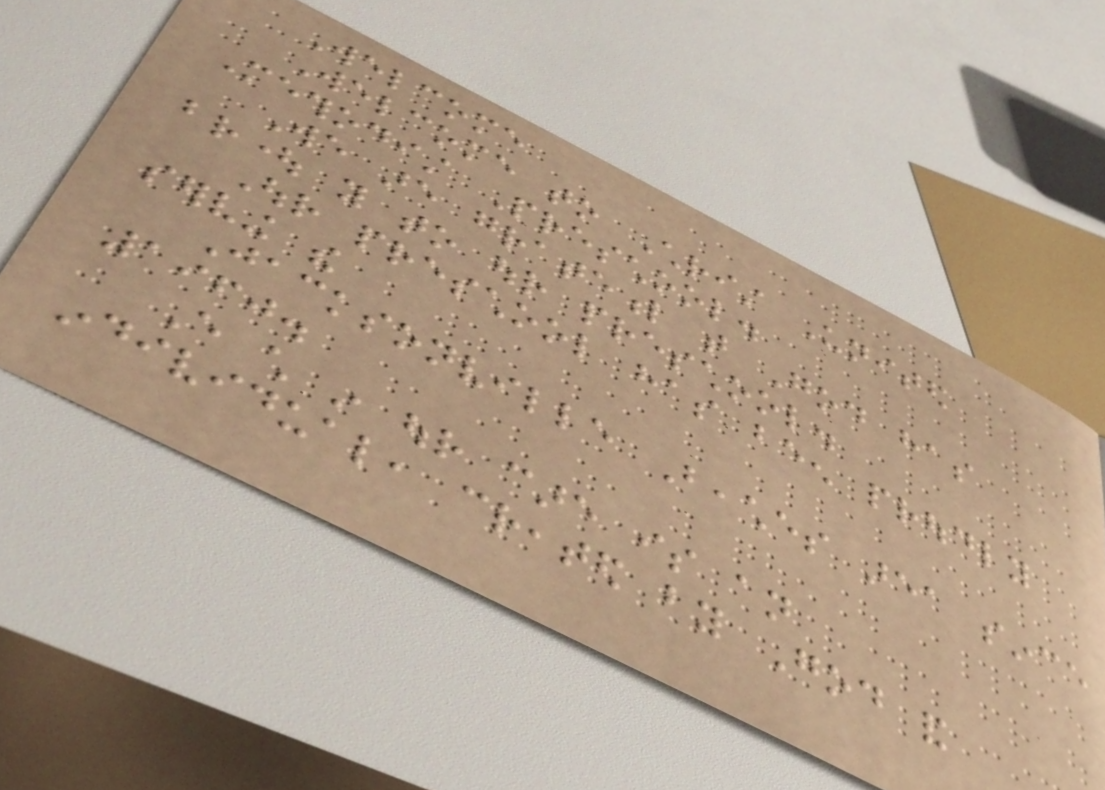Welcome
Welcome to Christ United
Methodist Preschool.
We are grateful that God has
brought you to our preschool.
Our preschool has been proudly
serving the
Jacksonville Beaches area since
1960.
Every child in our care is an
individual, created by God and
